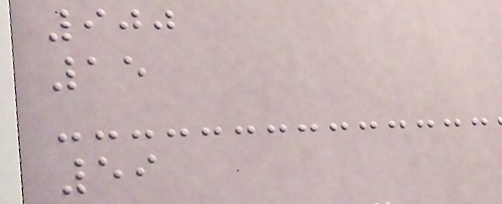900
15
59
